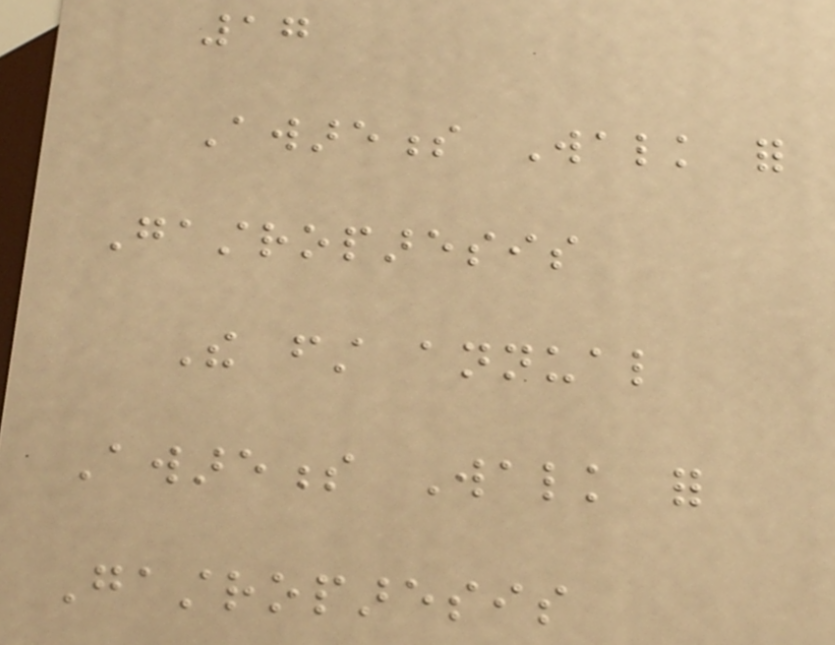17
Awareness Walk for
Gastroparesis
The first annual
Awareness Walk for
Gastroparesis
